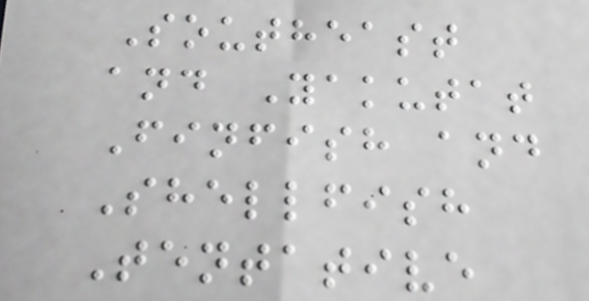Southeast
and Yakutat
Finfish and
Shellfish
Tentative
